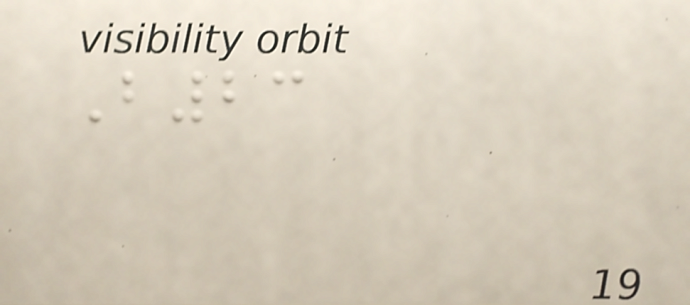B23
